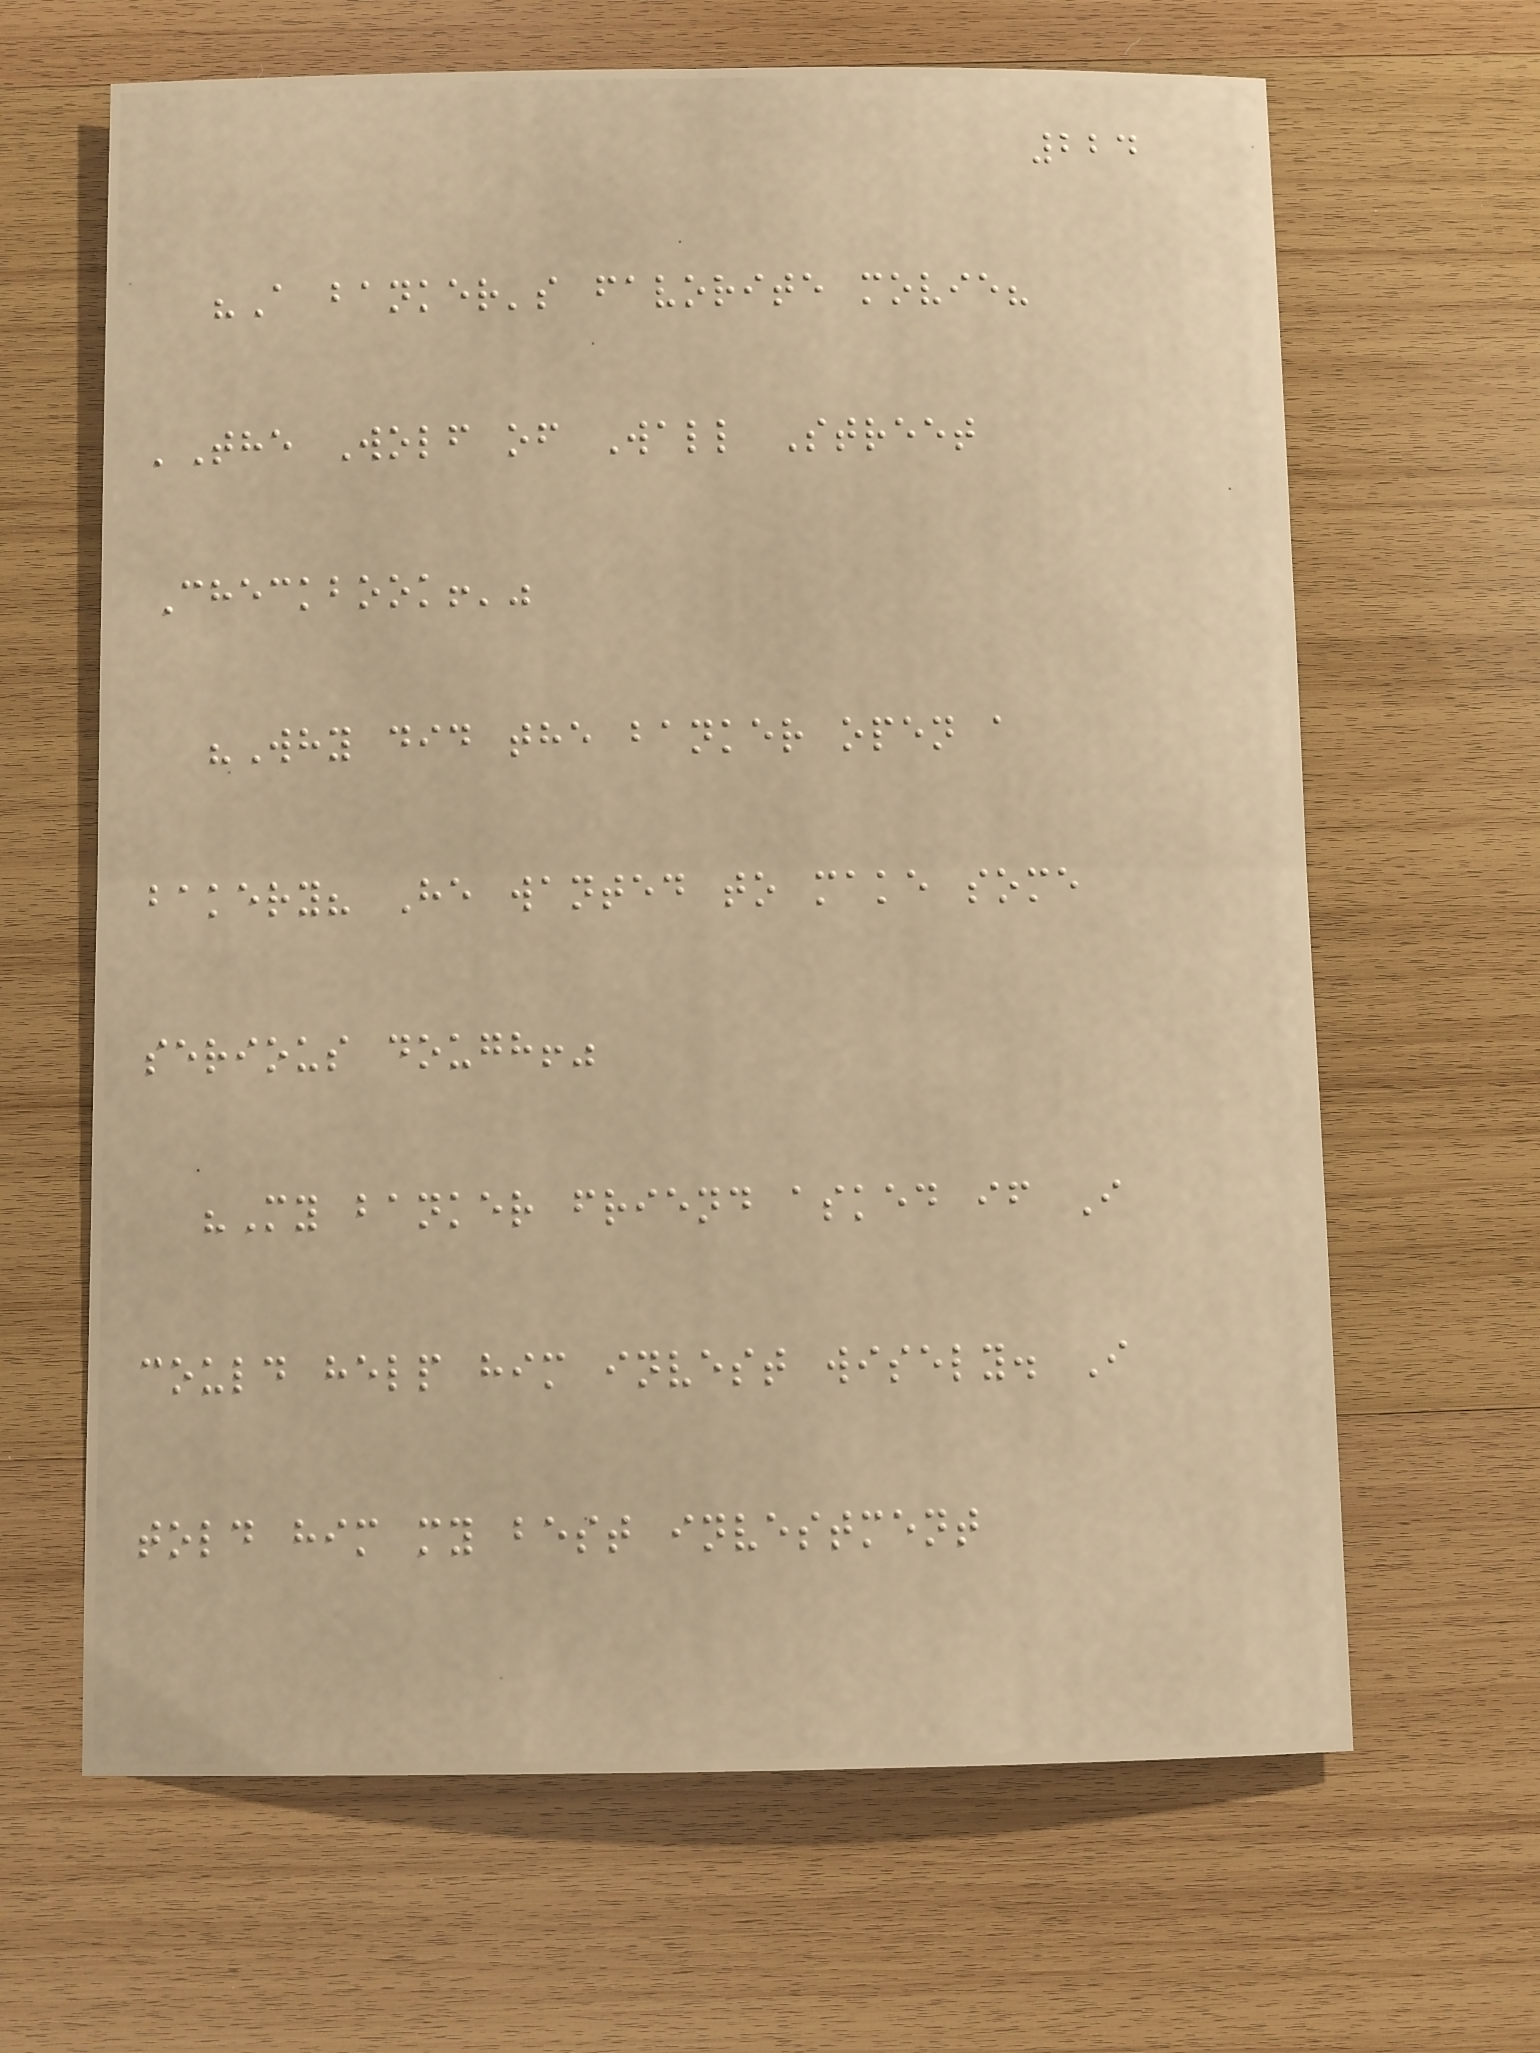224
"A banker's favorite movie?
'The Wolf of Wall Street
Checkbook!'"
"Why did the banker open a
bakery? He wanted to make some
serious dough!"
"My banker friend asked if I
could help him invest wisely. I
told him my best investment
